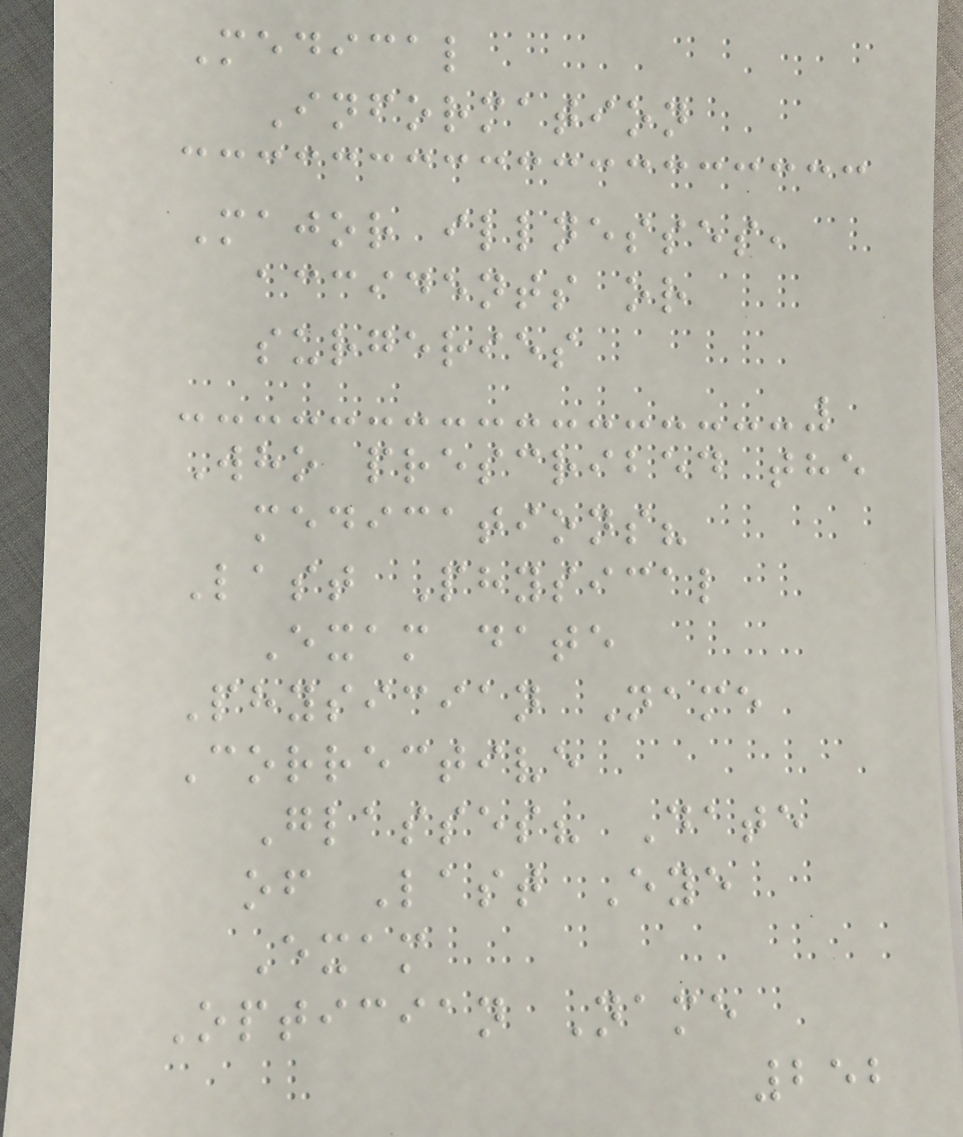Medical
Information
Major illnesses,
accidents or
surgeries
Who prescribed the
medications?
Last Physical
Exam date
Physician Name
Corrective
Glasses? Date
of Last Eye
Exam
Optician Name
252
